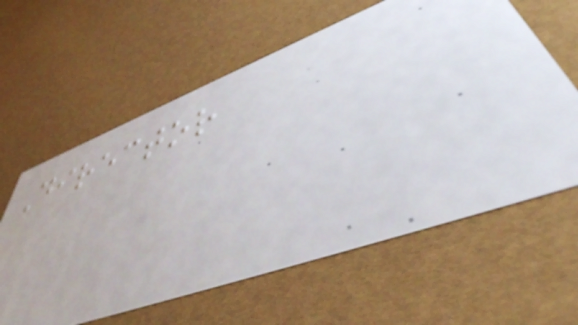Director
